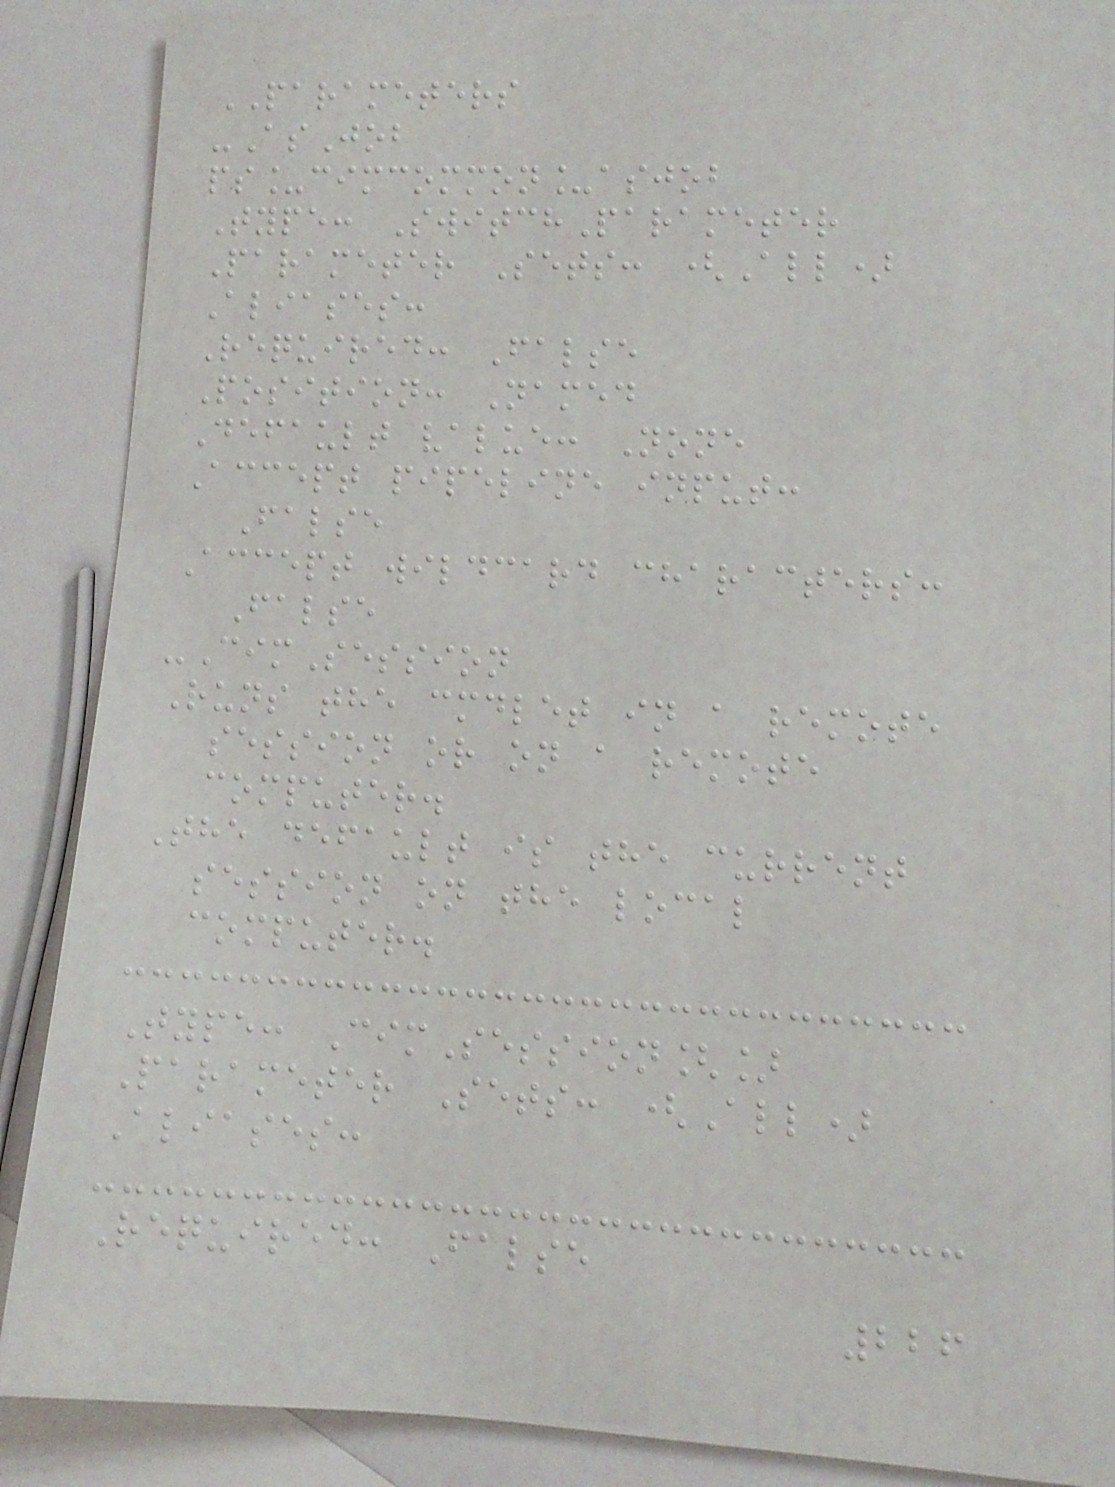PARAMETERS
-AsJob
ps_cimcommon_asjob
Type: SwitchParameter
Parameter Sets: (All)
Aliases:
Required: False
Position: Named
Default value: None
Accept pipeline input:
False
Accept wildcard characters:
False
-CimSession
Runs the cmdlet in a remote
session or on a remote
computer.
The default is the current
session on the local
computer.
Type: CimSession[]
Parameter Sets: (All)
Aliases:
Required: False
226
